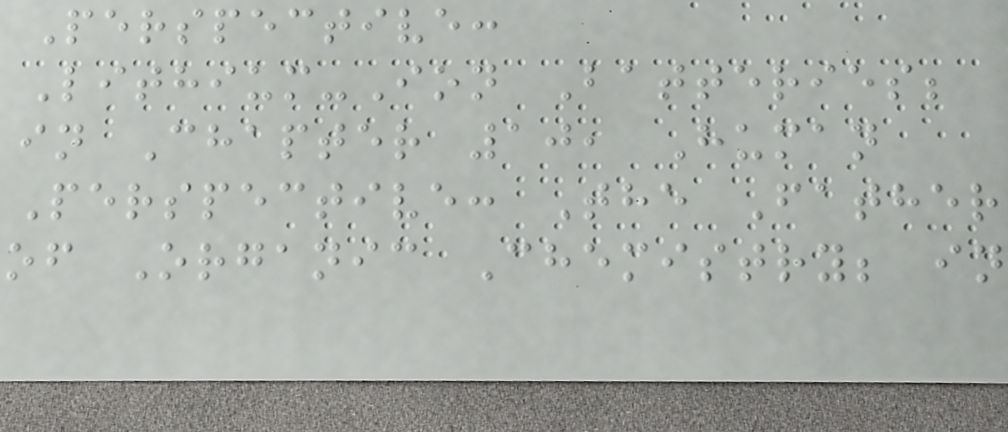Perspective:
Lithium-Ion Batteries;
in Chapter 10, Human
Perspective: The Father
of Organic Chemistry; in
